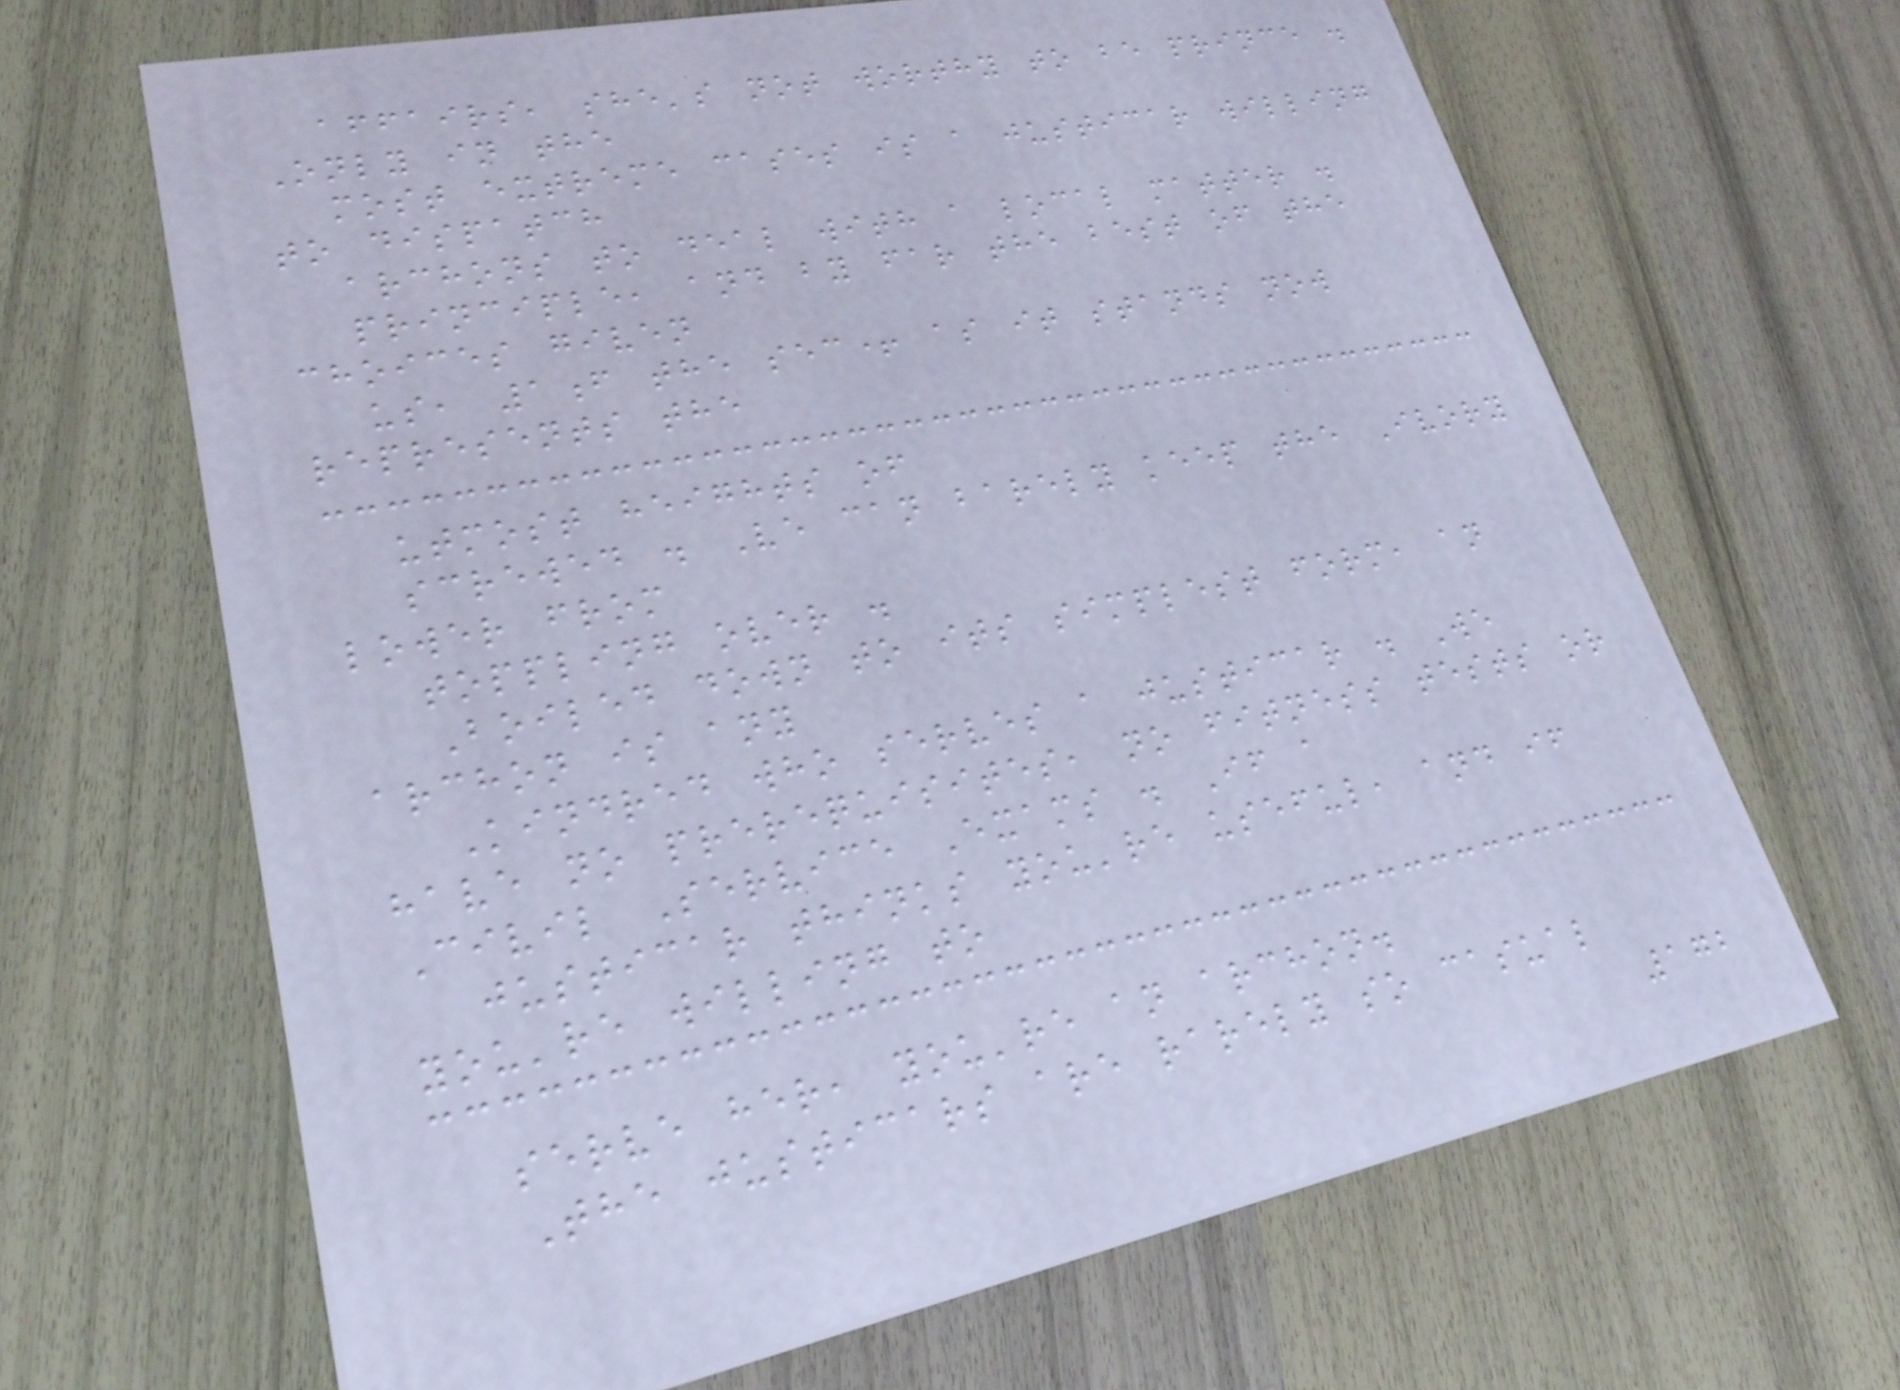affairs, she's not worthy to be prince .
Only in the
most extreme cases is a justicar willing
to dispatch
archons to deal with a local matter .
principle, and by far the best of the
choices given
us, 1f the sec+ as it stands now
represents the
utmost heights of
screwed . Ve can barely keep the Ivory
lower from
toppling over .
Boiled down to its simplest form, an
archon is any
Kindred who serves a justicar . We
have no prerequisites, no fitness tests or
Civil Service Exams . If a
justicar thinks you're useful, and if
you're willing to
serve her, you're an archon.
The justicars are rarely so casual
172
